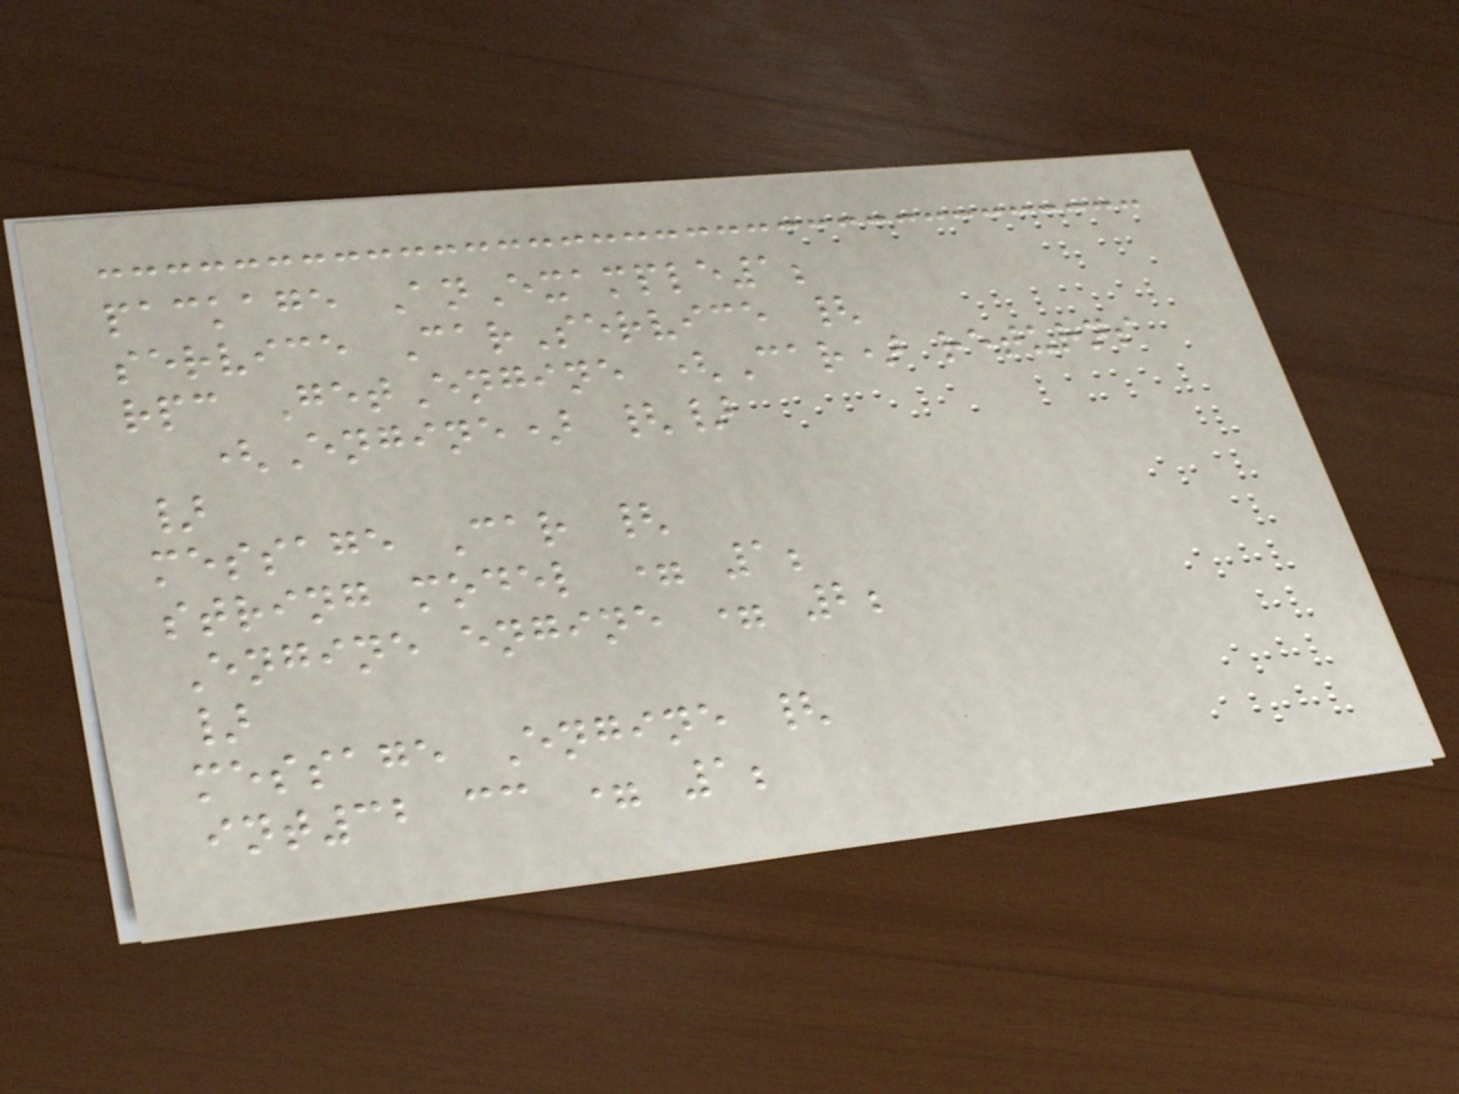package AnExample1;
service CarService {
rpc GetEngine (Car) returns
(Engine) {}
}
message Car {
string model = 1;
Engine engine = 2;
}
message Engine {
int32 cc = 1;
